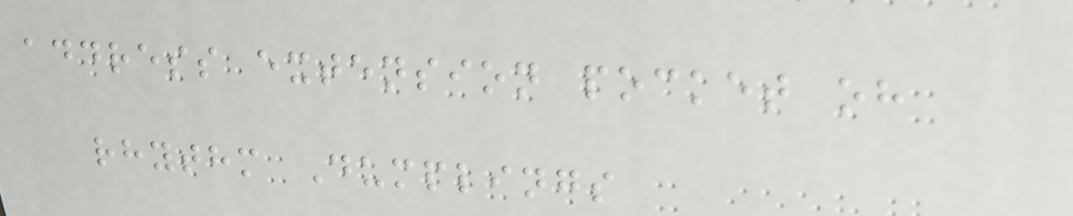address extension pocket oh
rhythm Dumplings
